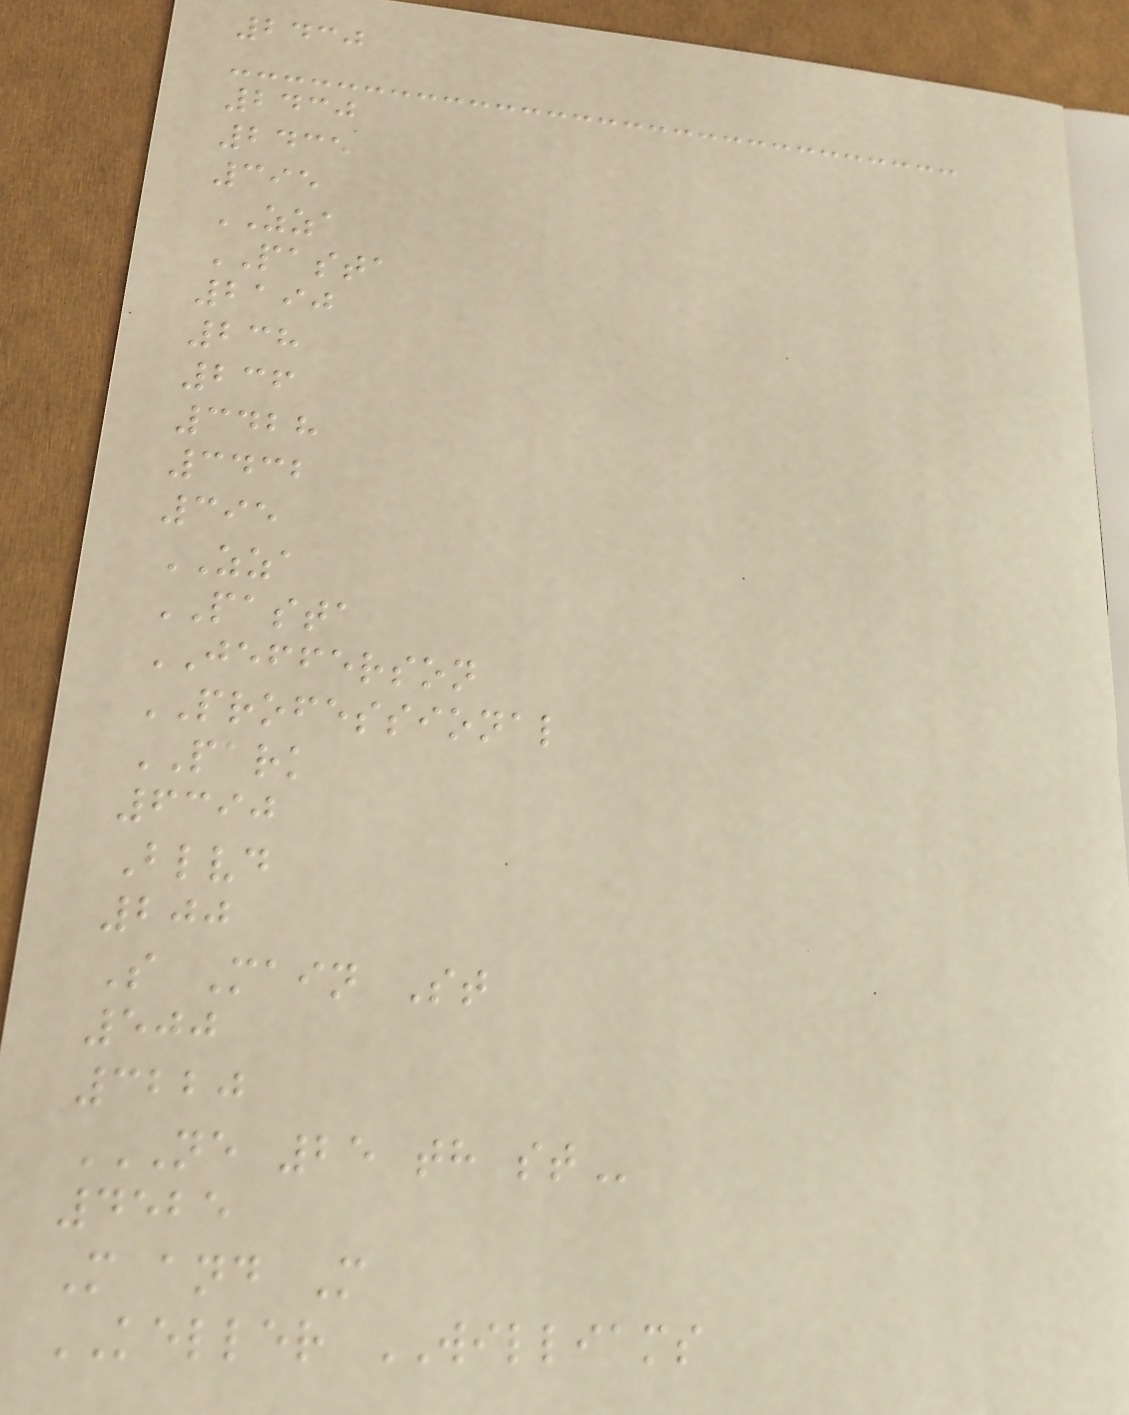2430
2430
2435
395
ZZA
PASTA
2190
238
236
3428
3432
395
ZZA
PASTA
JEFFERSON
PROFESSIONAL
PARK
6390
Blvd
200
S Main St
500
3220
NE 25 TH ST
4525
M and M
KELLER WILLIAMS
